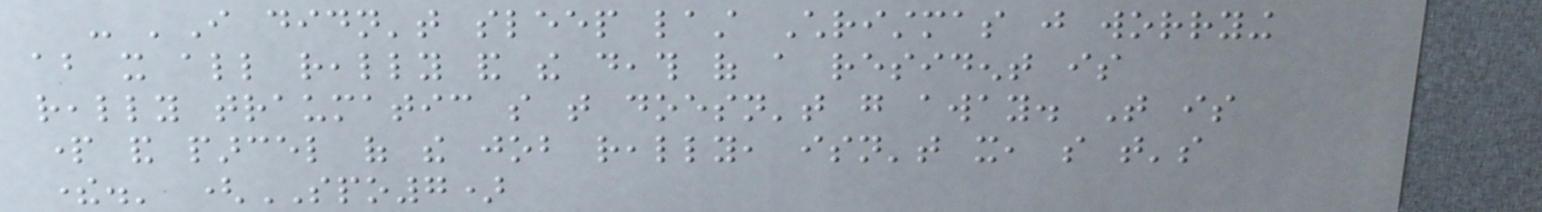- 'I didn't sleep last Christmas just worrying
about it all really and the death of a resident is
really traumatic so that doesn't go away. That is
part and parcel of the job really, isn't it, so that's
there.' (SPO7)
